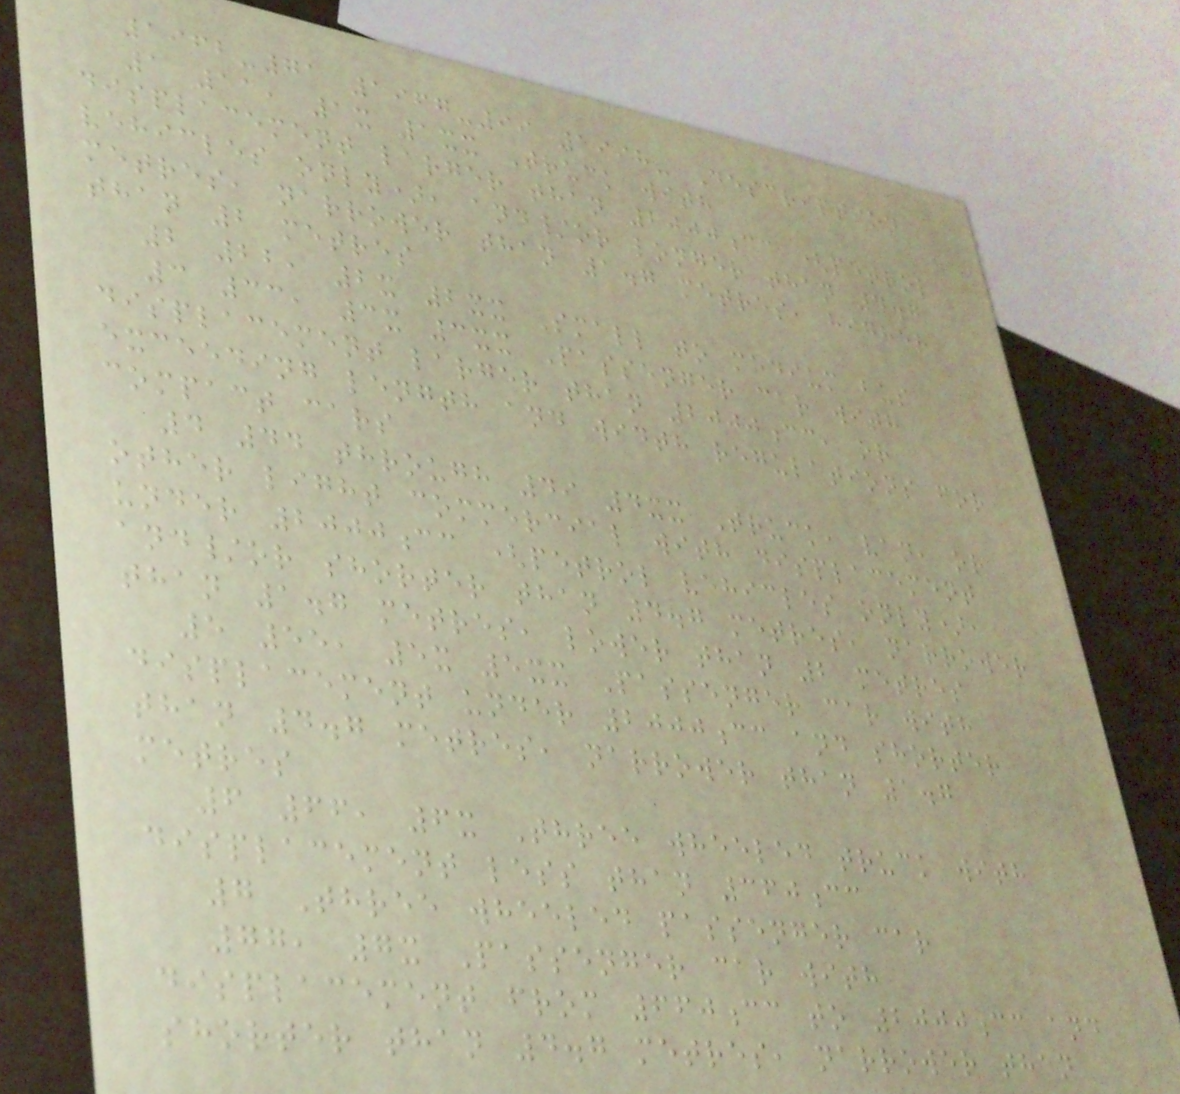1962-71 1967-99 1998- Description
1 11, 1x 1xx Truck with
displacement larger than 2000cc (petrol
vehicles only), and/or longer than 4.7
metres, narrower than 1.7 metres, higher
than 2 metres
2 22, 2x 2xx Small to medium bus
3 33, 3x 3xx Passenger car with
displacement larger than 2000cc, or
exceeding length and width regulations for
compact cars
4 44 through 49 4xx Truck, van, or
other light commercial with displacement
under 2000cc (petrol vehicles only),
and/or shorter than 4.7 metres, narrower
than 1.7 metres, lower than 2 metres
5 55, 5x 5xx Passenger car with
displacement under 2000cc and shorter
than 4.7 metres, narrower than 1.7
metres
6 66, 6x Three wheeled truck with
displacement less than 360cc
7 Three wheeled passenger car
77, 7x Passenger car with
displacement from 660cc to 2000cc and
shorter than 4.7 metres, narrower than
